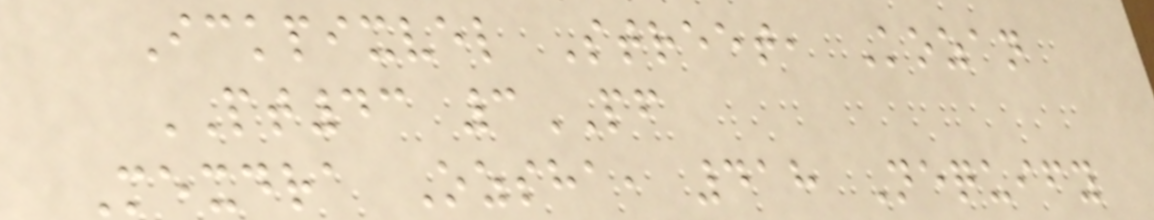Ickpixvel Street, Kozan
PT43 3PF
Mexdra Ozsha, 418 Nequify
